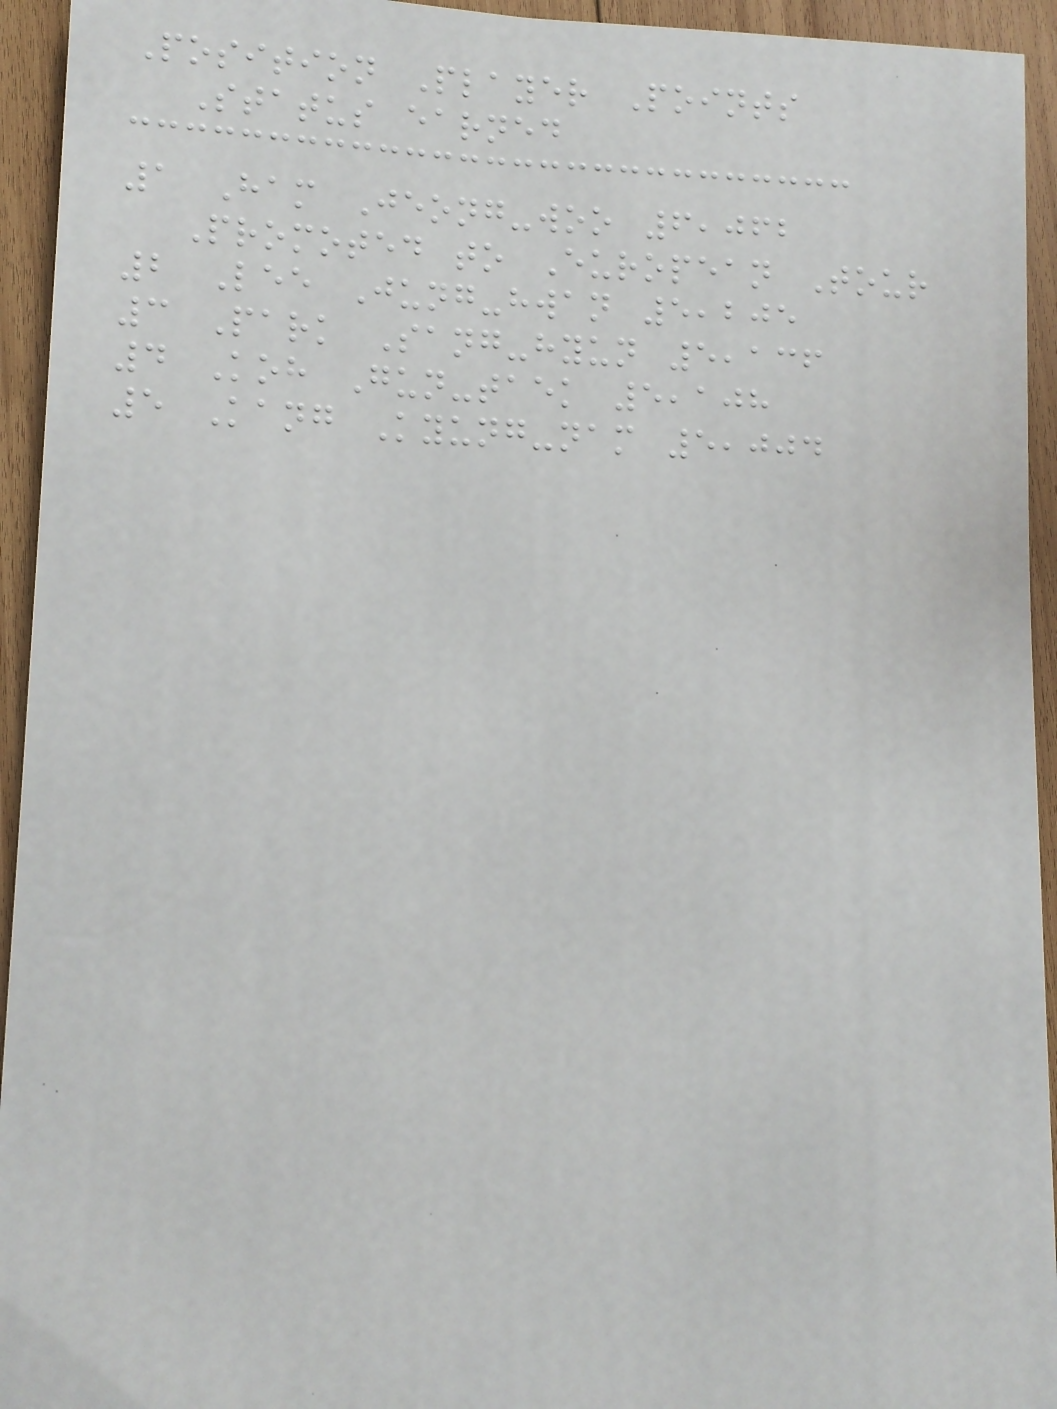Position Player Points
Status earned
1 Ham Jeong-woo 6,062
Promoted to European Tour
2 Lee Jung-hwan 5,205
3 Park Sang-hyun 5,136
4 Koh Gun-taek 5,108
5 Kang Kyung-nam 5,004
